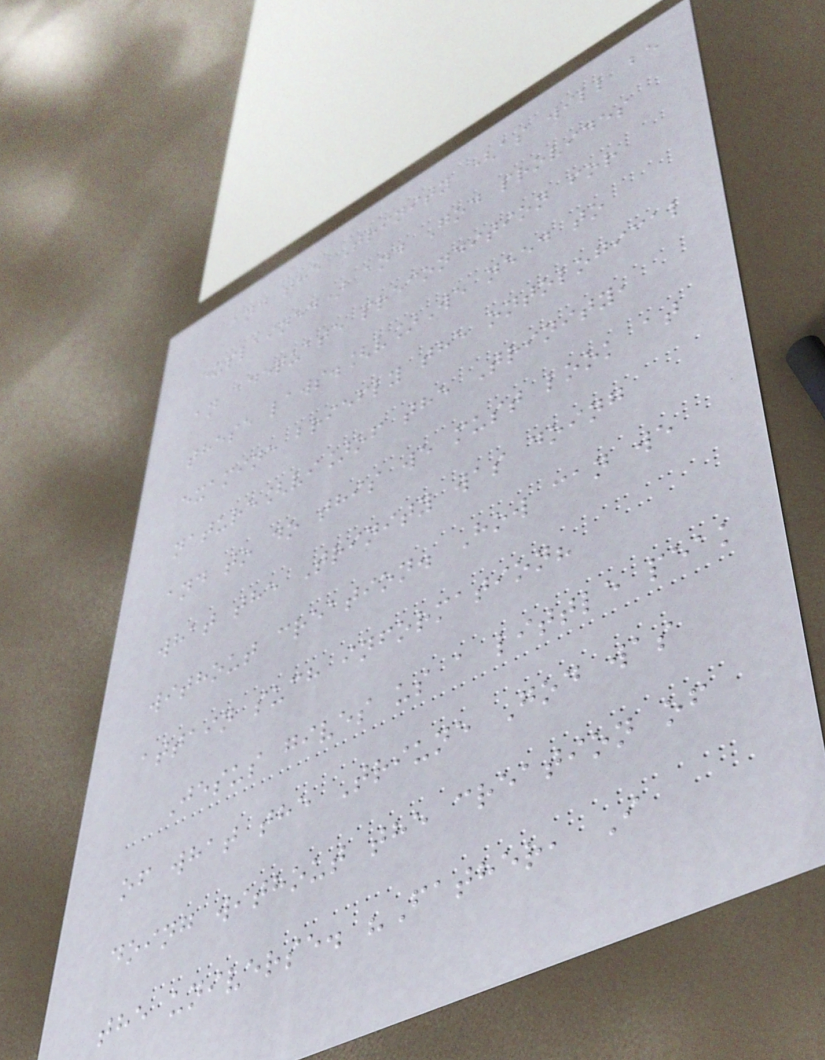and the Trinity (as will be
explained) and God provides
an adequate precondition for
these laws.[v]We need to
examine briefly the ontological
nature[vi]of the Trinity,
and to do this we must look at
what the Trinity was doing
without creation. How can we
attain such information?
Jesus gives us a little peak
of what the Triune God was
doing without the creation of
the universe. "Father, I
